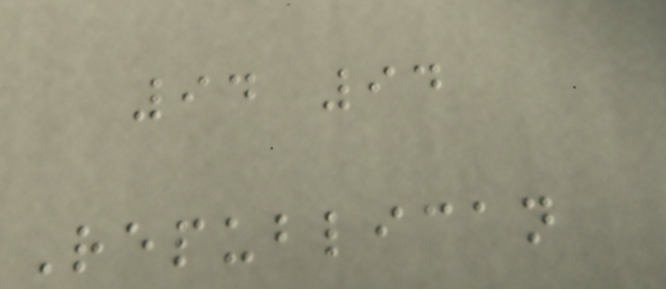94 94
Republican
